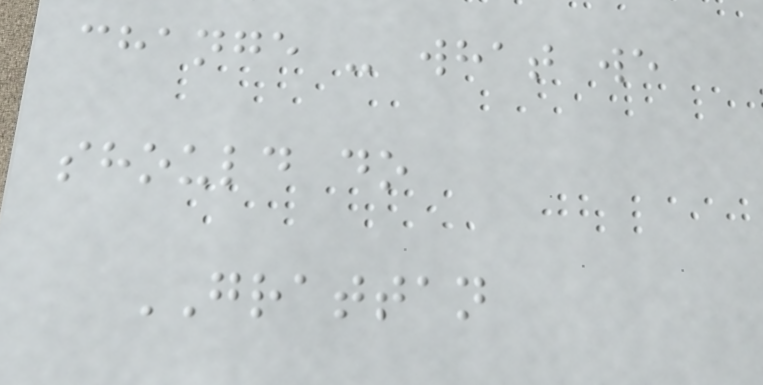change - what we
should do
GRATTAN
